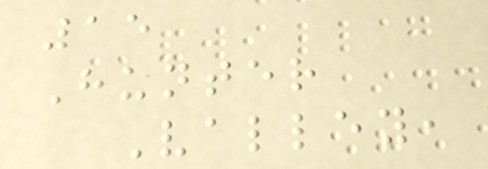15
Hunter
Valley,
